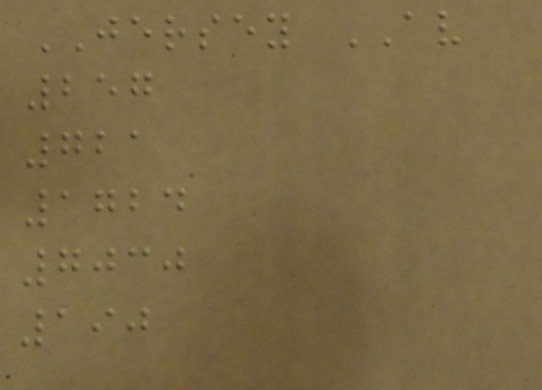JERSEY AV
257
721
1724
7030
190
